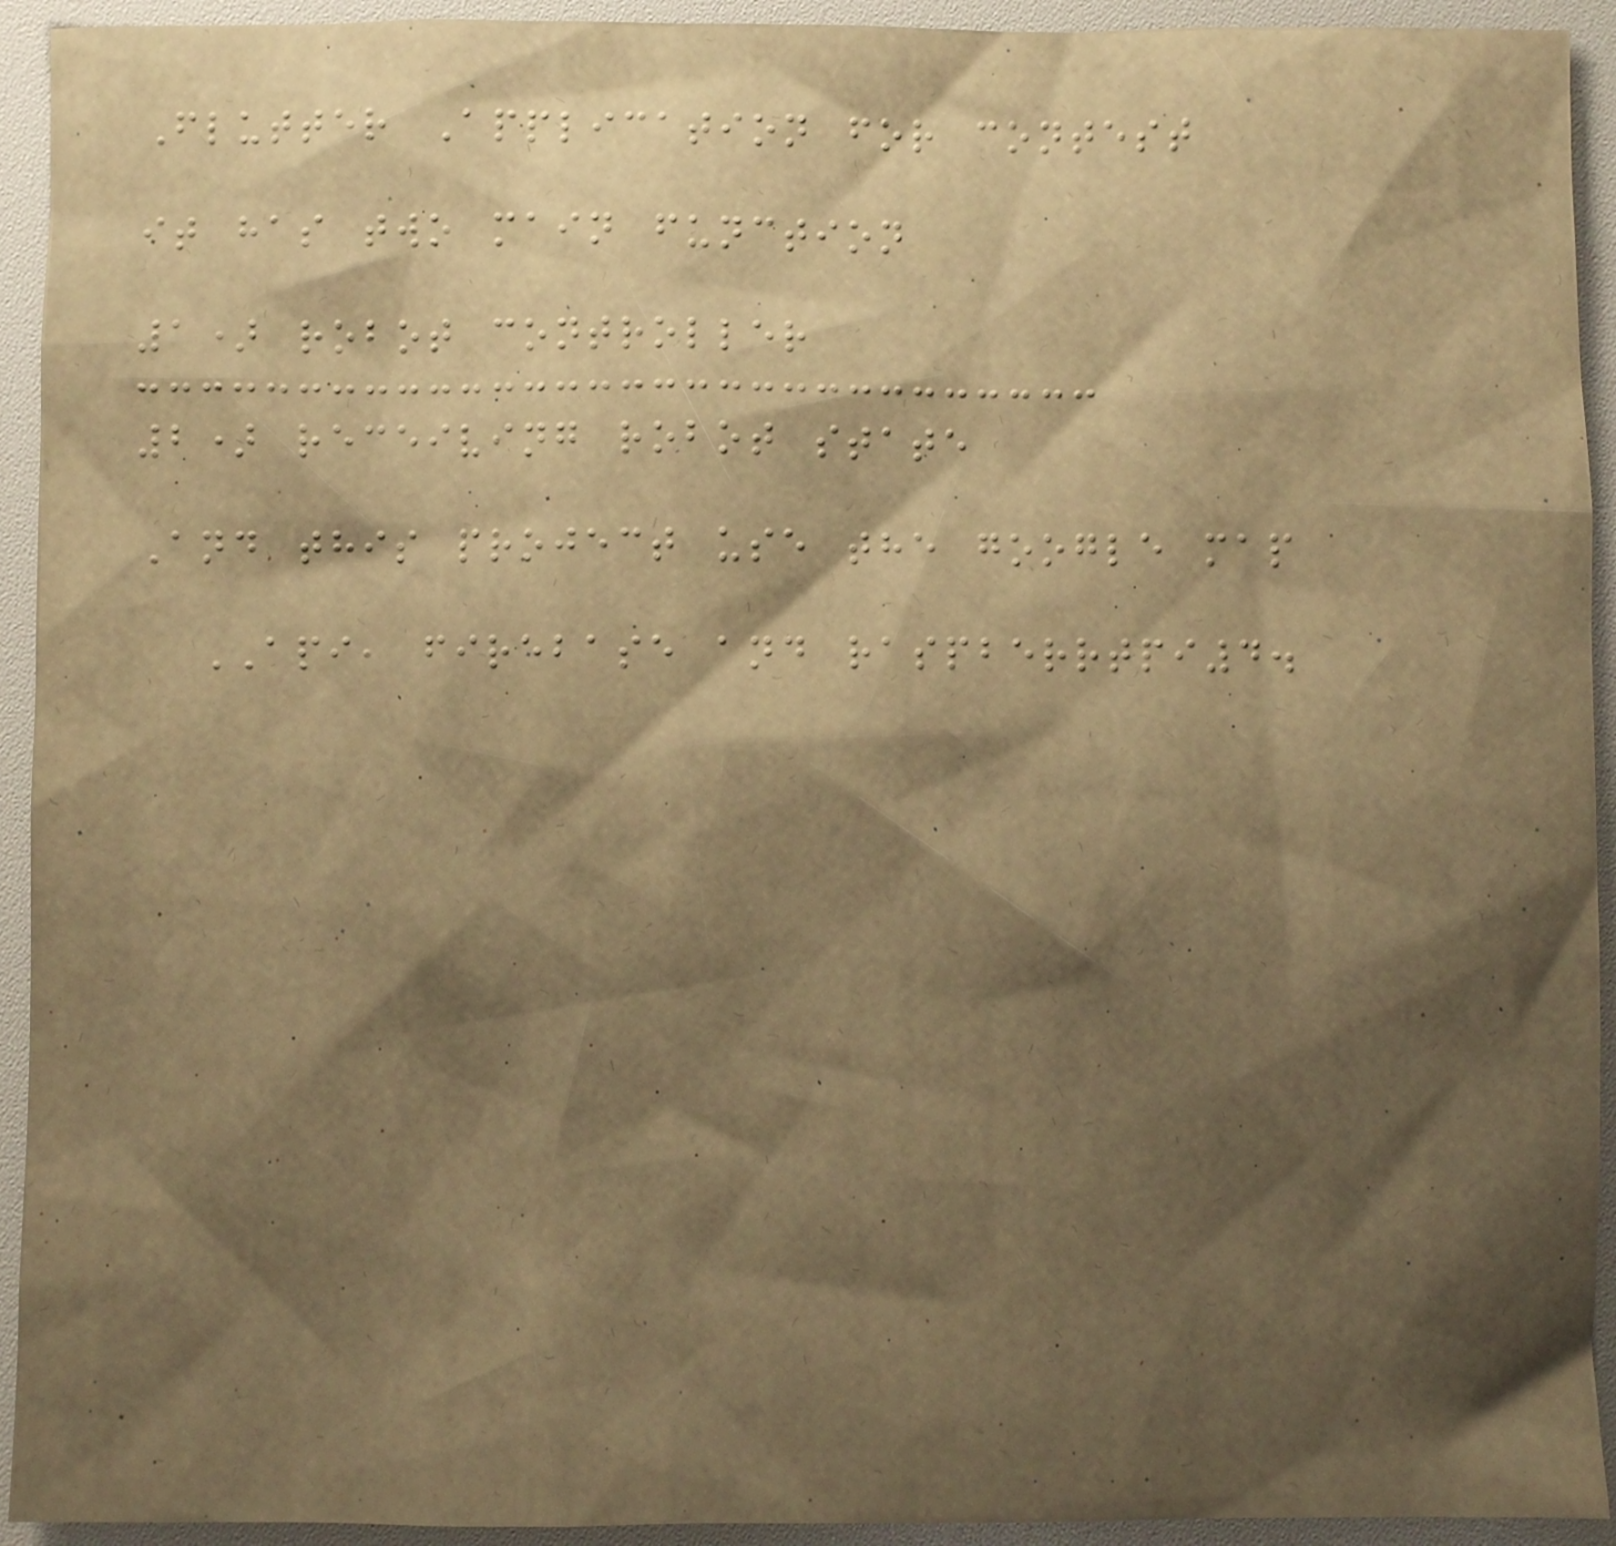Flutter Application for contest
it has two main function
1) robot controller
2) receiving robot state
And this project use the google map
API, firebase and raspberrtpi4.
